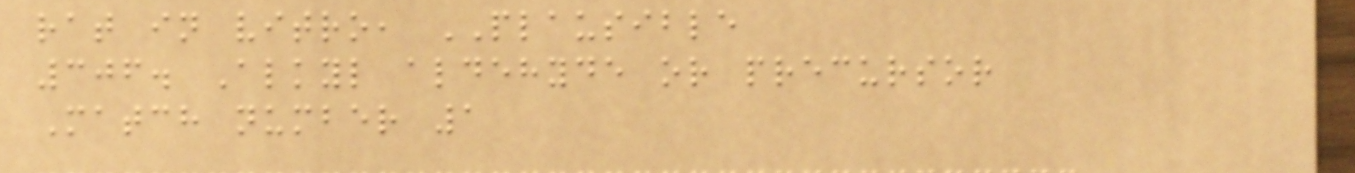rat in vitro, PLAUSIBLE
306. Alkyl aldehyde or precursor
Match number 1
